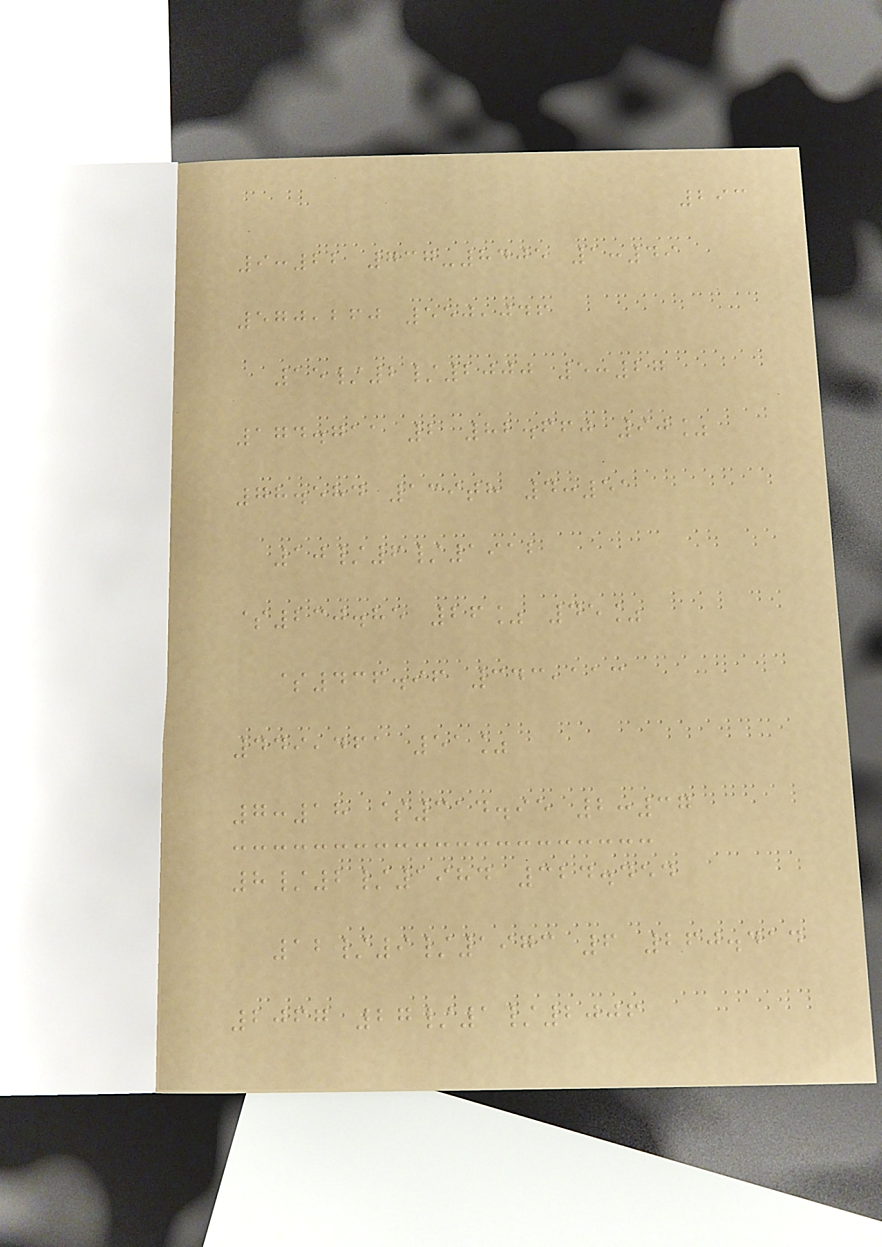293
9:22 737-8405 1:49
570,260 550,046
15/2/2000 5:27
174.711 2 82.660 90%
78.584 139th 4:51
10/6/1912
$230.85 26% 45%
$436.96 343,113
449,461 51%
7:18 $314.95 2:37
8/2/1984 324.454
12/9/1973 6 260.414
2067 27/1/2006
